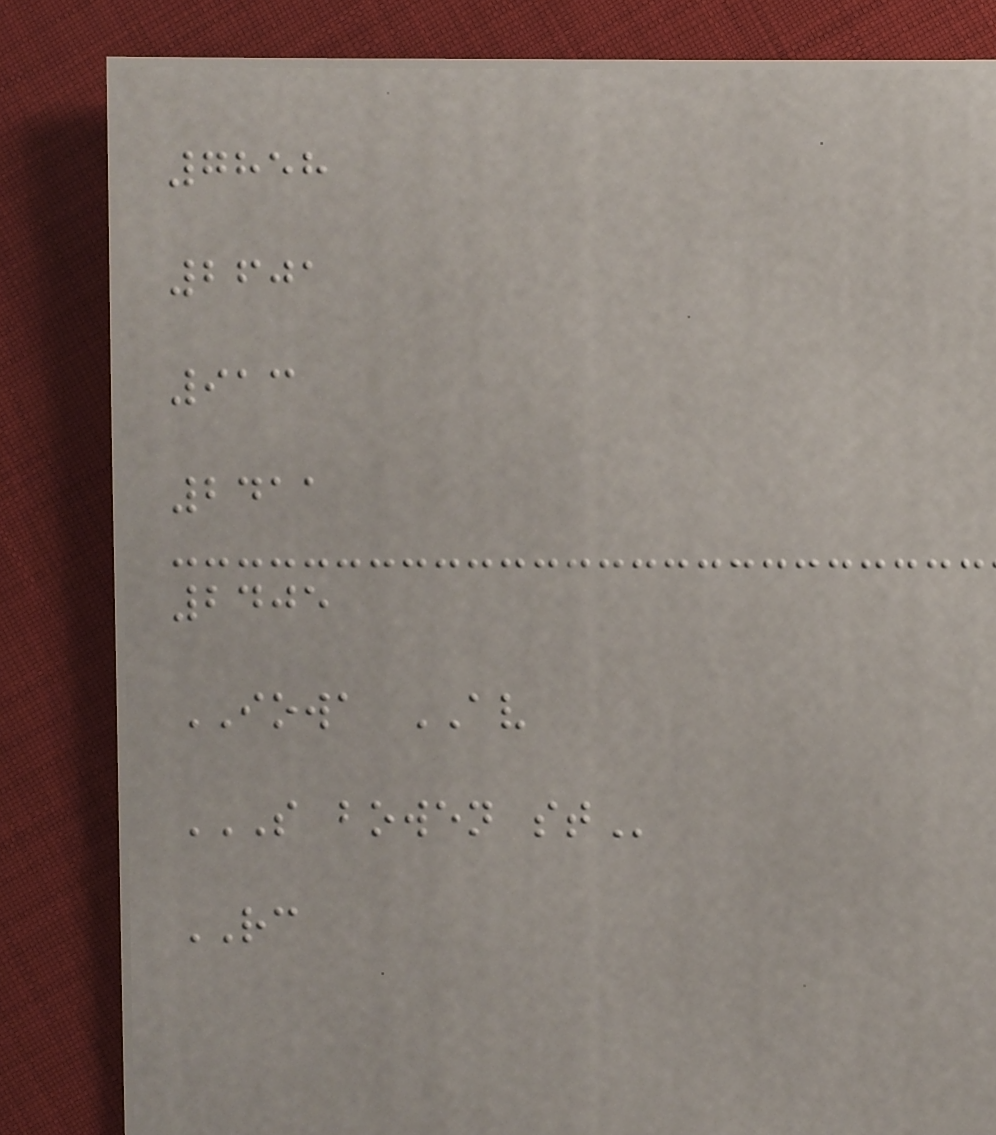7858
2601
913
2411
2405
IOWA AV
S BOWEN ST
RC
